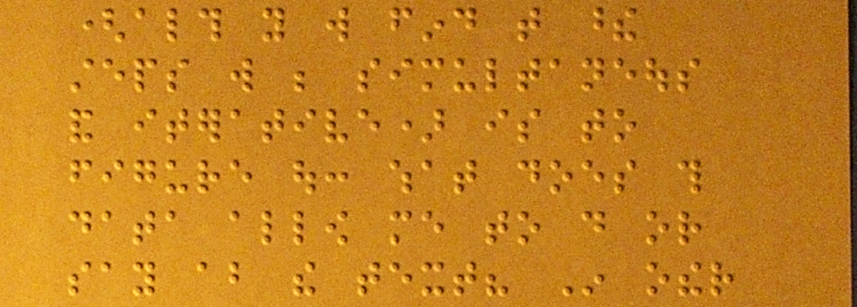(although you will find that these
steps will be simultaneous
and iterative) is to
figure out: what does this
data allow me to do or
say about the text? In other
